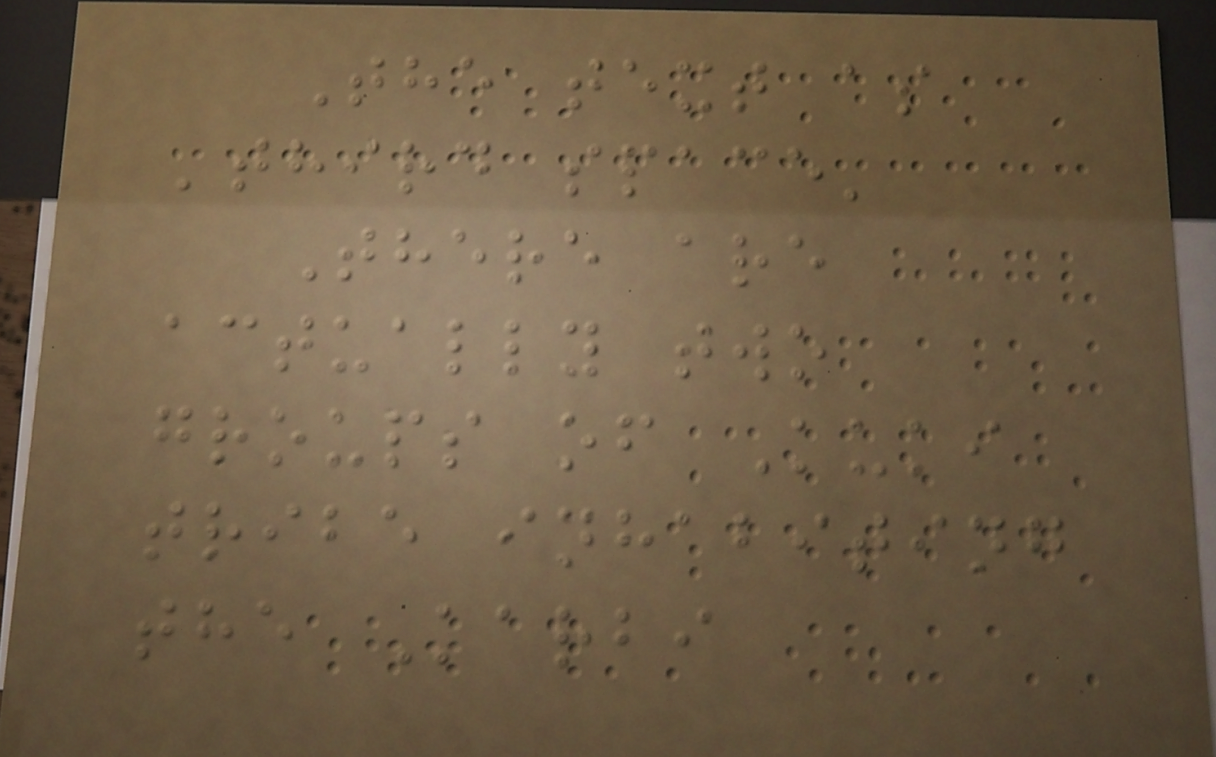The text as
'third space'
There are
actually two
groups of Kuki
tribe inhabiting
the Karbi
